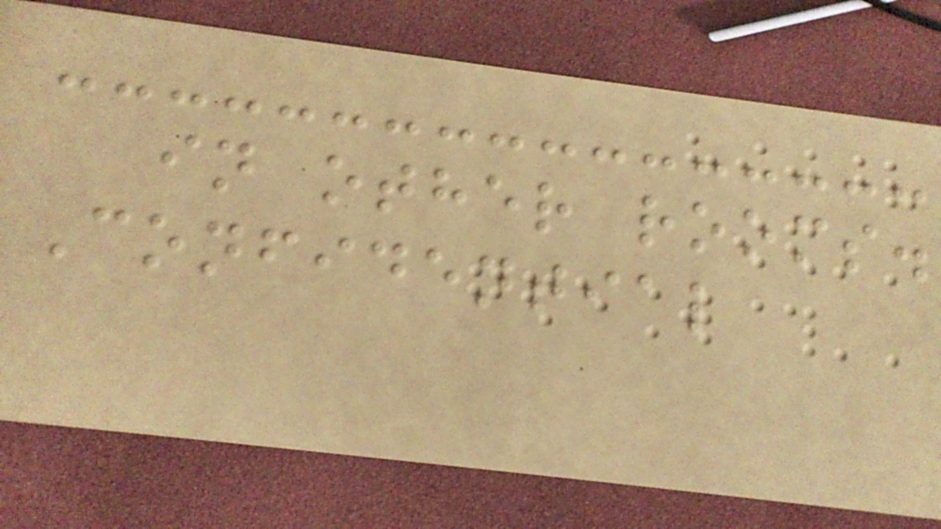in other rooms.
Confidential
